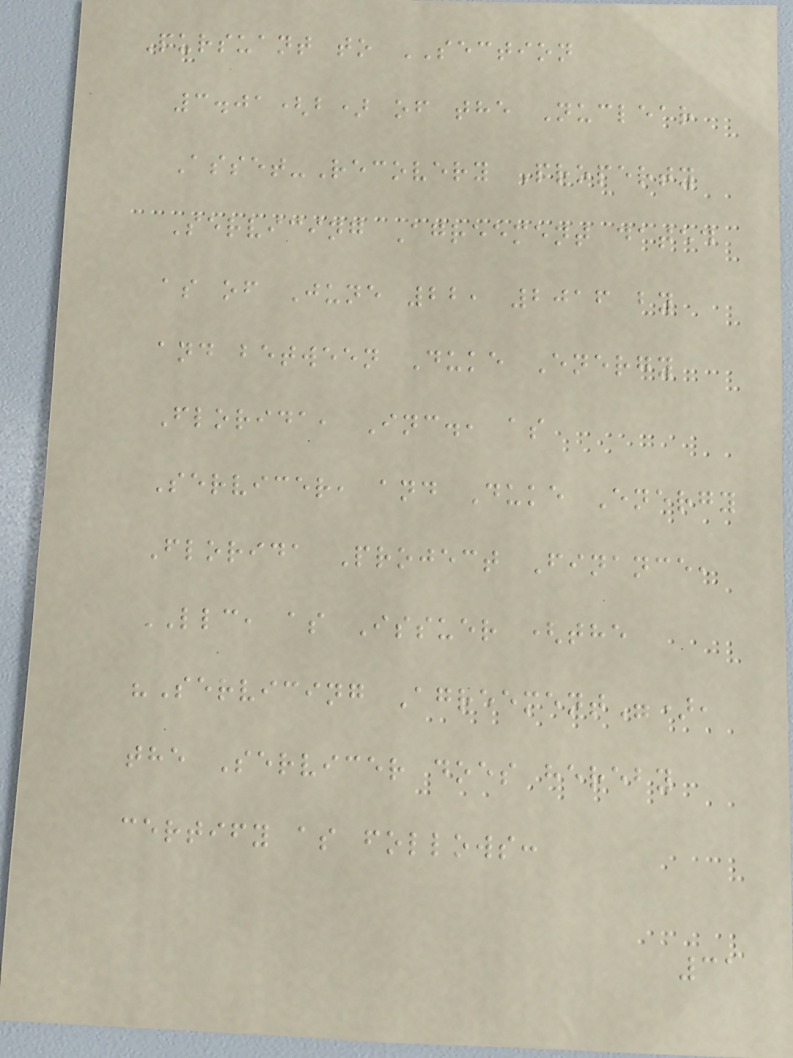Pursuant to SECTION
3.01(b) of the Nuclear
Asset-Recovery Property
Servicing Agreement dated
as of June 22, 2016 by
and between Duke Energy
Florida, Inc., as
Servicer, and Duke Energy
Florida Project Finance,
LLC, as Issuer (the
"Servicing Agreement"),
the Servicer does hereby
certify as follows:
31
